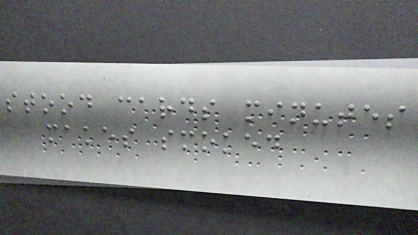stood cards minutes
makes smoked
